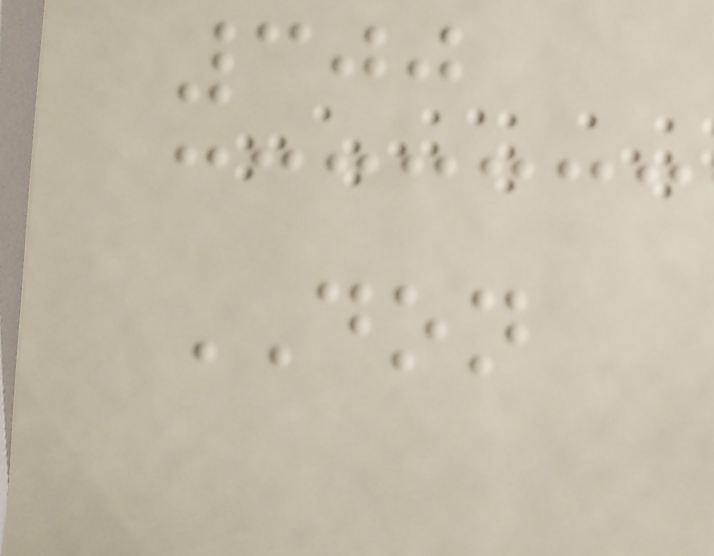300
DON
